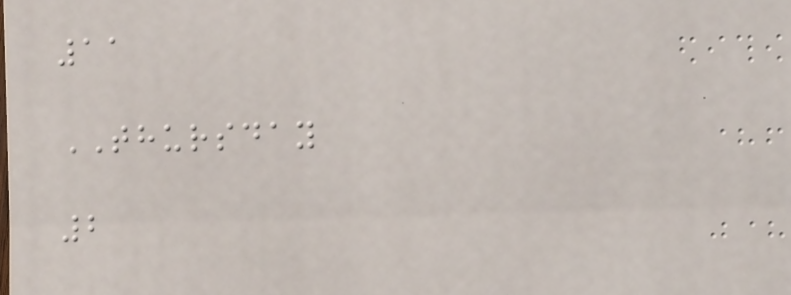11
THURSDAY
2
